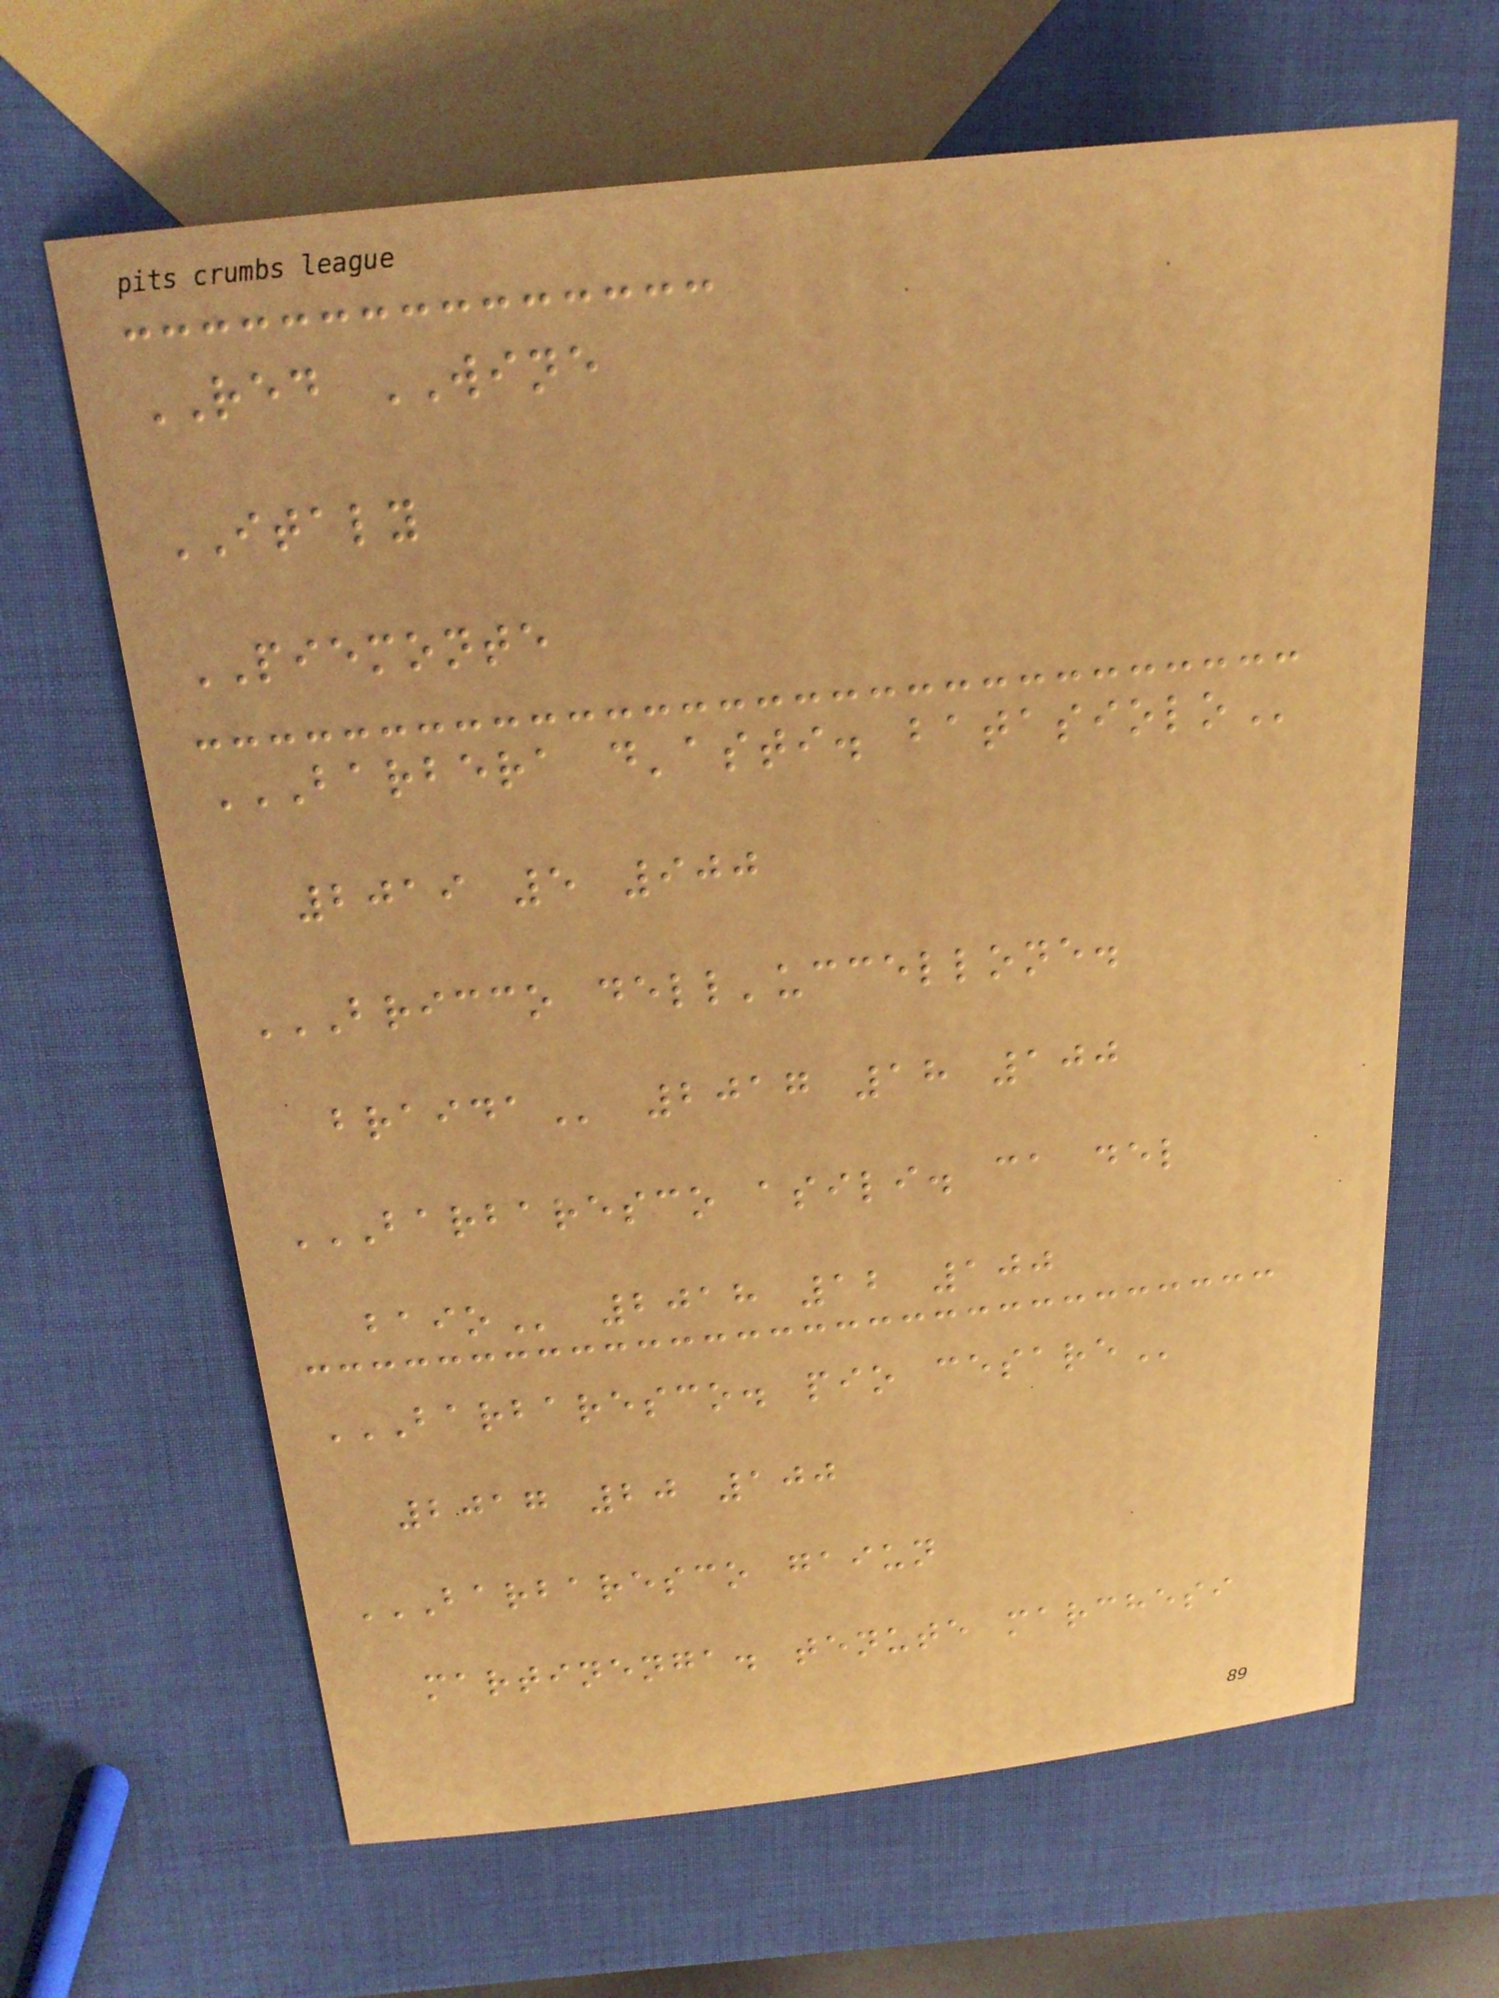RED WINE
ITALY
PIEMONTE
BARBERA D'ASTI. BATASIOLO
2019 5 900
BRICCO DELL'UCCELLONE.
BRAIDA 2017 18 100
BARBARESCO ASILI. CA DEL
BAIO 2018 12 100
BARBARESCO. PIO CESARE
2017 20 100
BARBARESCO GAIUN
MARTINENGA. TENUTE MARCHESI
